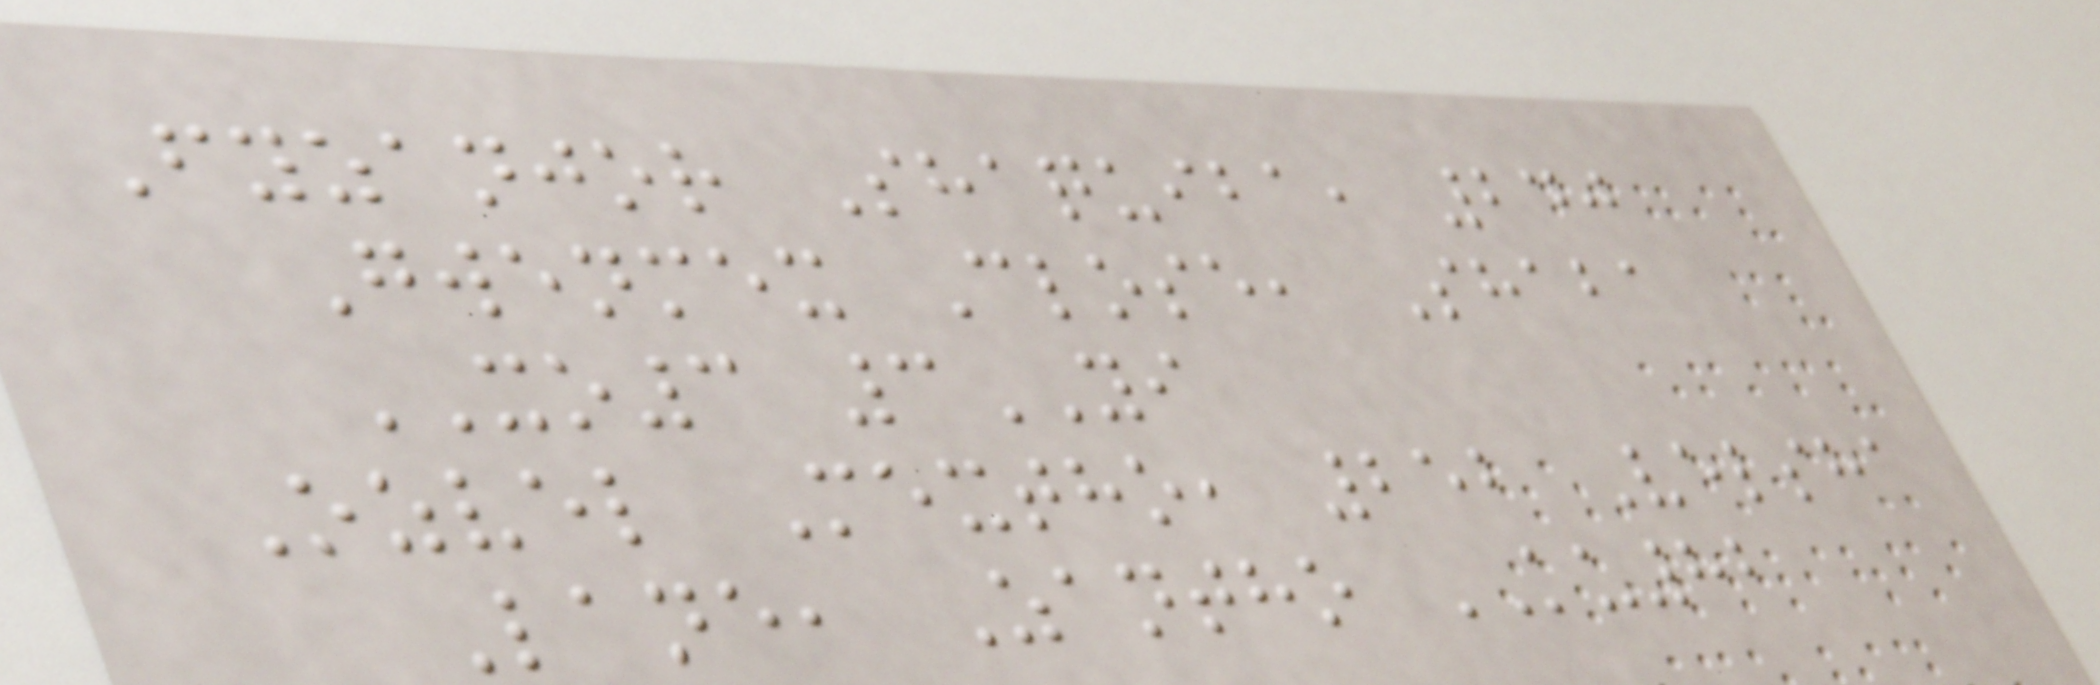Fyzanjor Shaquiba, 240
Gwenmex Close, Shaba
XO3 3YI
Ozvel Mextho, 252 Velsha
Lane, Zantho KU82
